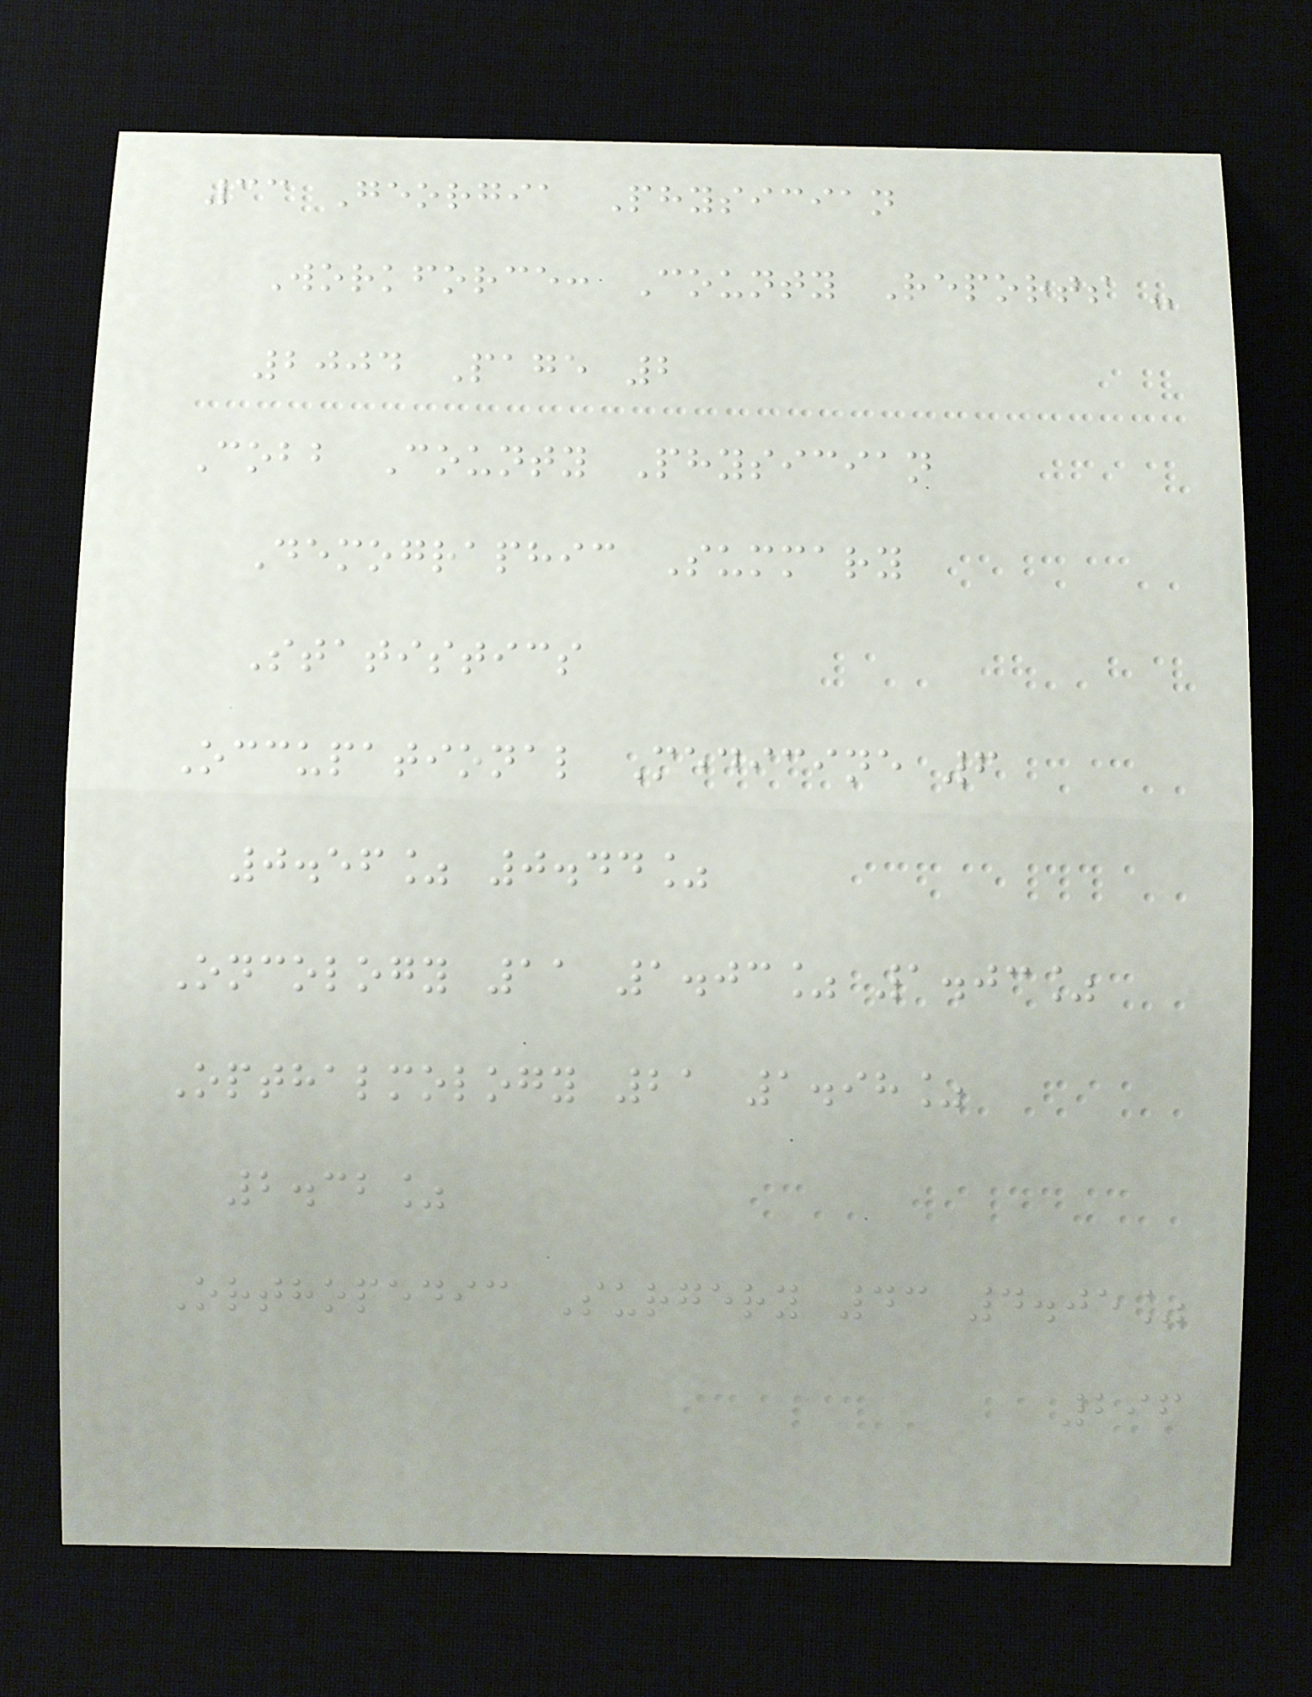33 Georgia Physician
Workforce: County Reports -
2004 Page 2
Cobb County Physician
Demographic Summary
Statistics
Occupational Medicine 6
0.56% 0.44%
Oncology 11 1.03% 1.03%
Opthalmology 21 1.98%
2.32%
Orthopedic Surgery 43 4.05%
296
